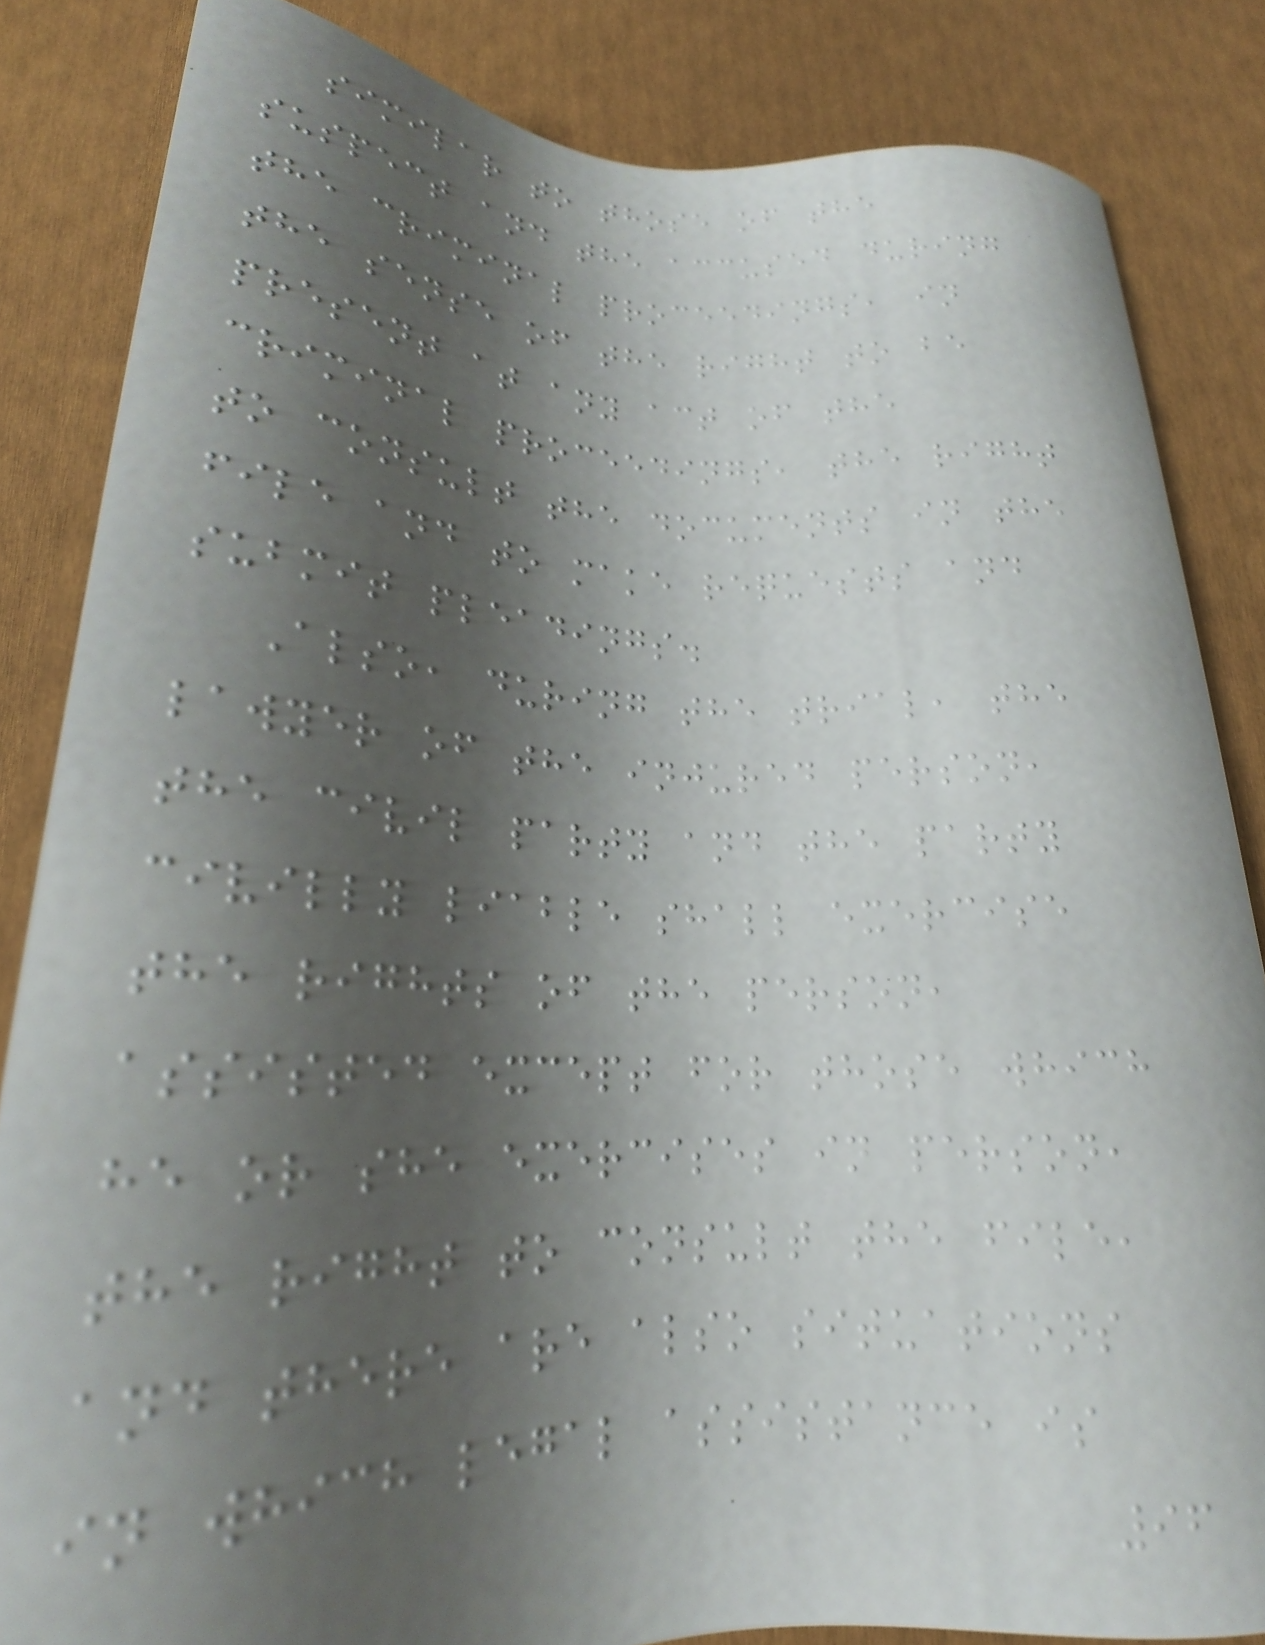similar to those of the
suspect and the accused during
the criminal proceedings, in
the sense of the right to be
present at any act of the
criminal proceedings, the right
to consult the documents in the
file and to make requests and
submit pleadings.
Also, during the trial, the
lawyer of the injured person,
the civil party and the party
civilly liable shall exercise
the rights of the person,
assisted except for those which
he or she exercises in person,
the right to consult the file,
and there are also situations
in which legal assistance is
96
